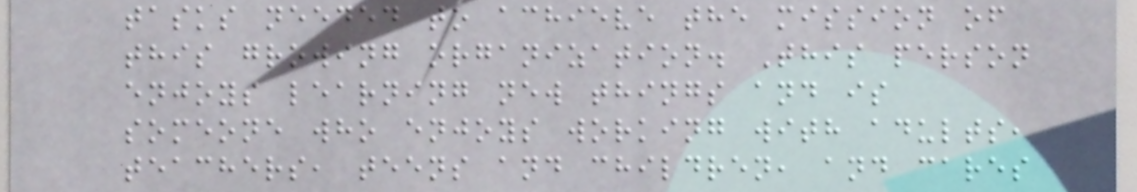tasks needed to achieve the mission of
this growing organization. This person
enjoys learning new things and is
someone who enjoys working with adults,
teachers, teens and children, and cares
